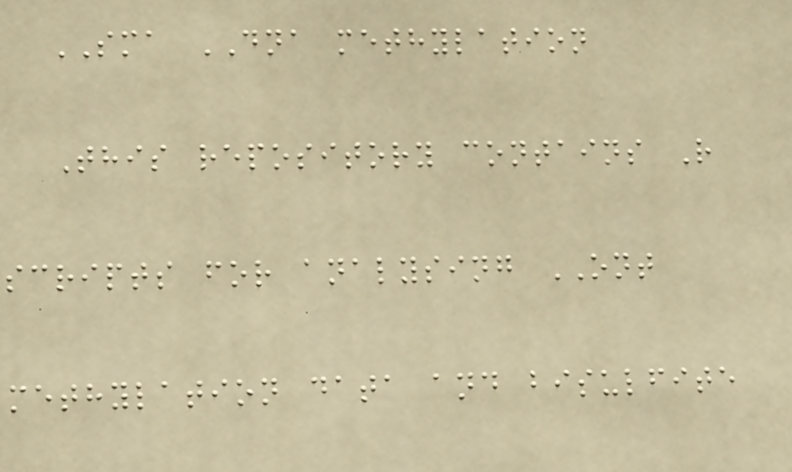SMA DNA methylation
This repository contains R
scripts for analysing ONT
methylation data and bisulfite
